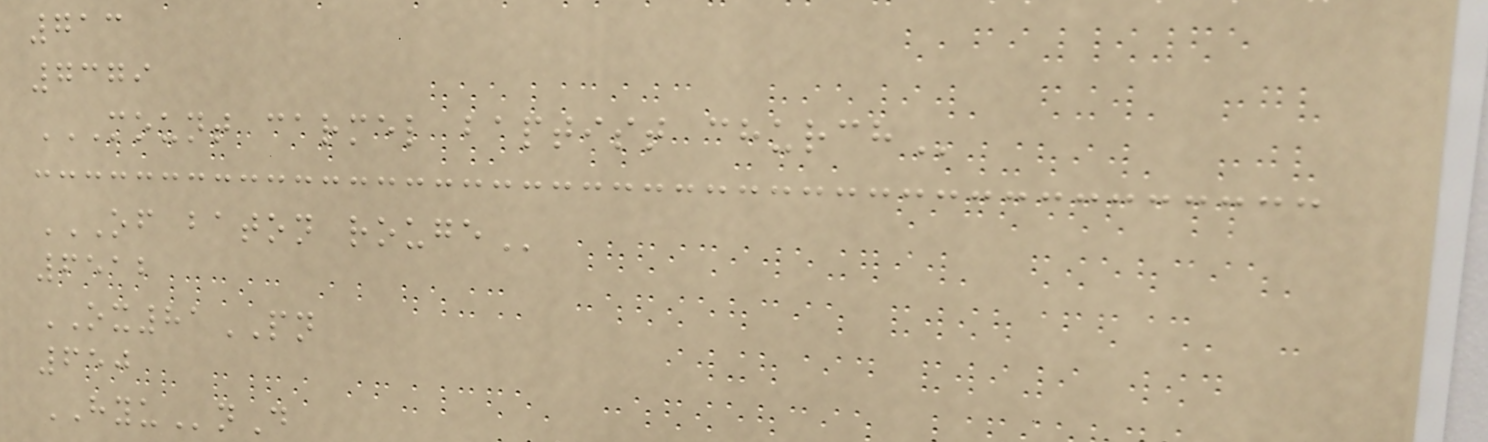713
7379
MOUNT CARMEL BAPTIST CHURCH
OF BATON ROUGE
6512
OX81PN
650
HYUnD
